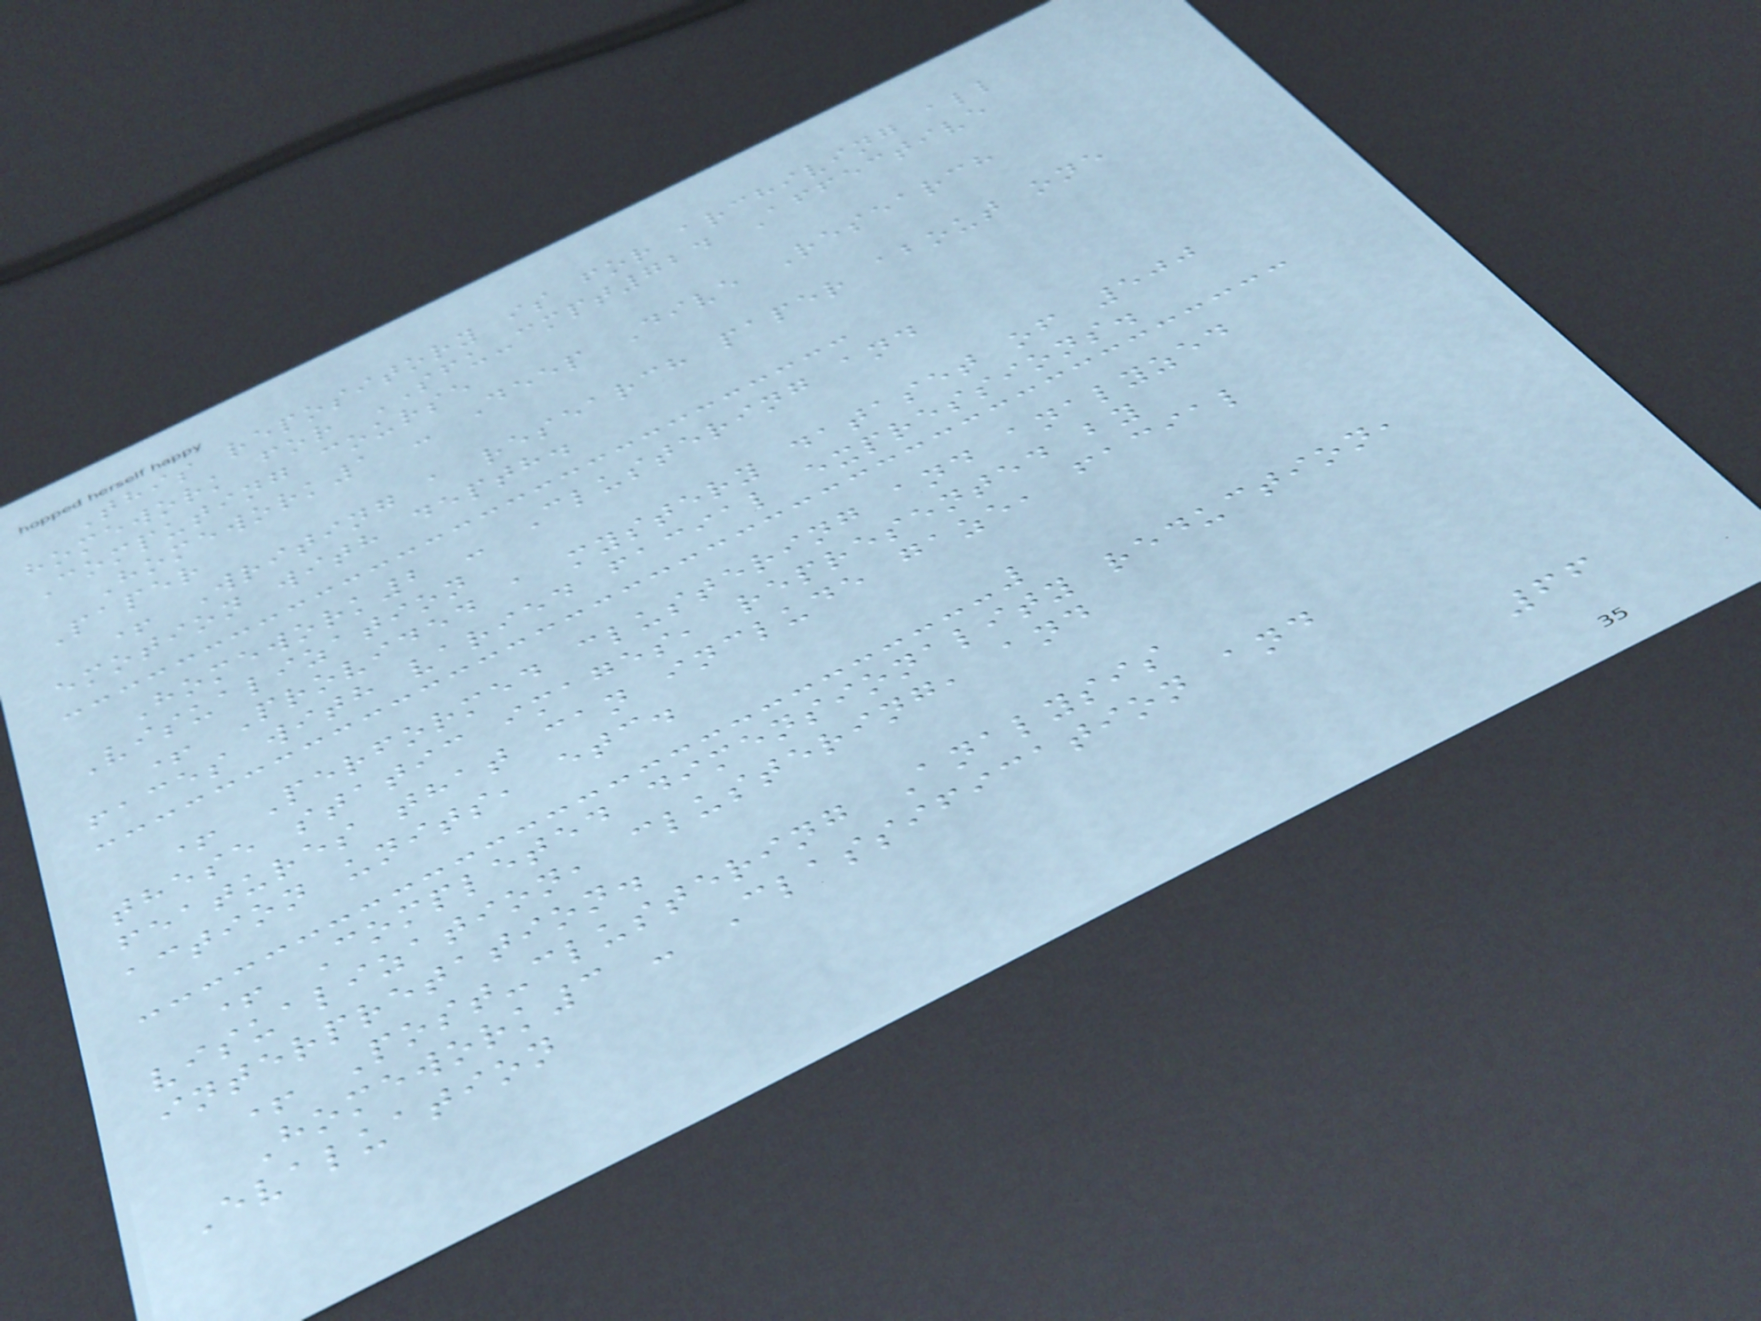This repository is for archiving all
homework for SFU-cmpt724 Affective
Computing course
Homework1 - Deep Dive Research
Paper
+ Writing a research paper about one
emotion with depth.
Homework2 - Clustering and
Visualization
+ Provided a mystery dataset of 500
faces with varied facial expressions.
+ Performed clustering and analyzed
these static images, represented by
features that can include gaze, facial
action units, etc.
+ Completed dimensionality reduction,
visualization, clustering, and
interpretation.
+ Post-clustering Analysis
Homework3 - Classification and
Evaluation
66
